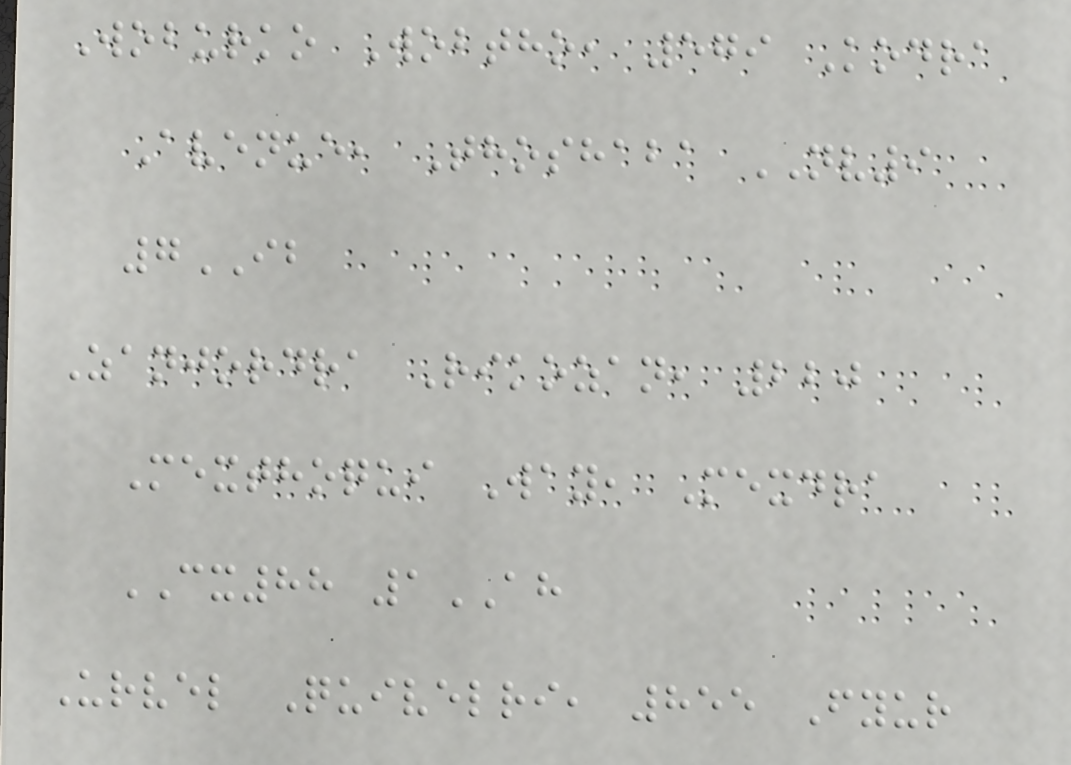Woburko Wobtho, 579 Kodra
Avenue, Thoshaba NV9
7IB
Zanjordra Rikozan, 220
Mexthoqui Way, Mexdra
CX88 1AH
Urvel Quivelri, 855 Fyur
